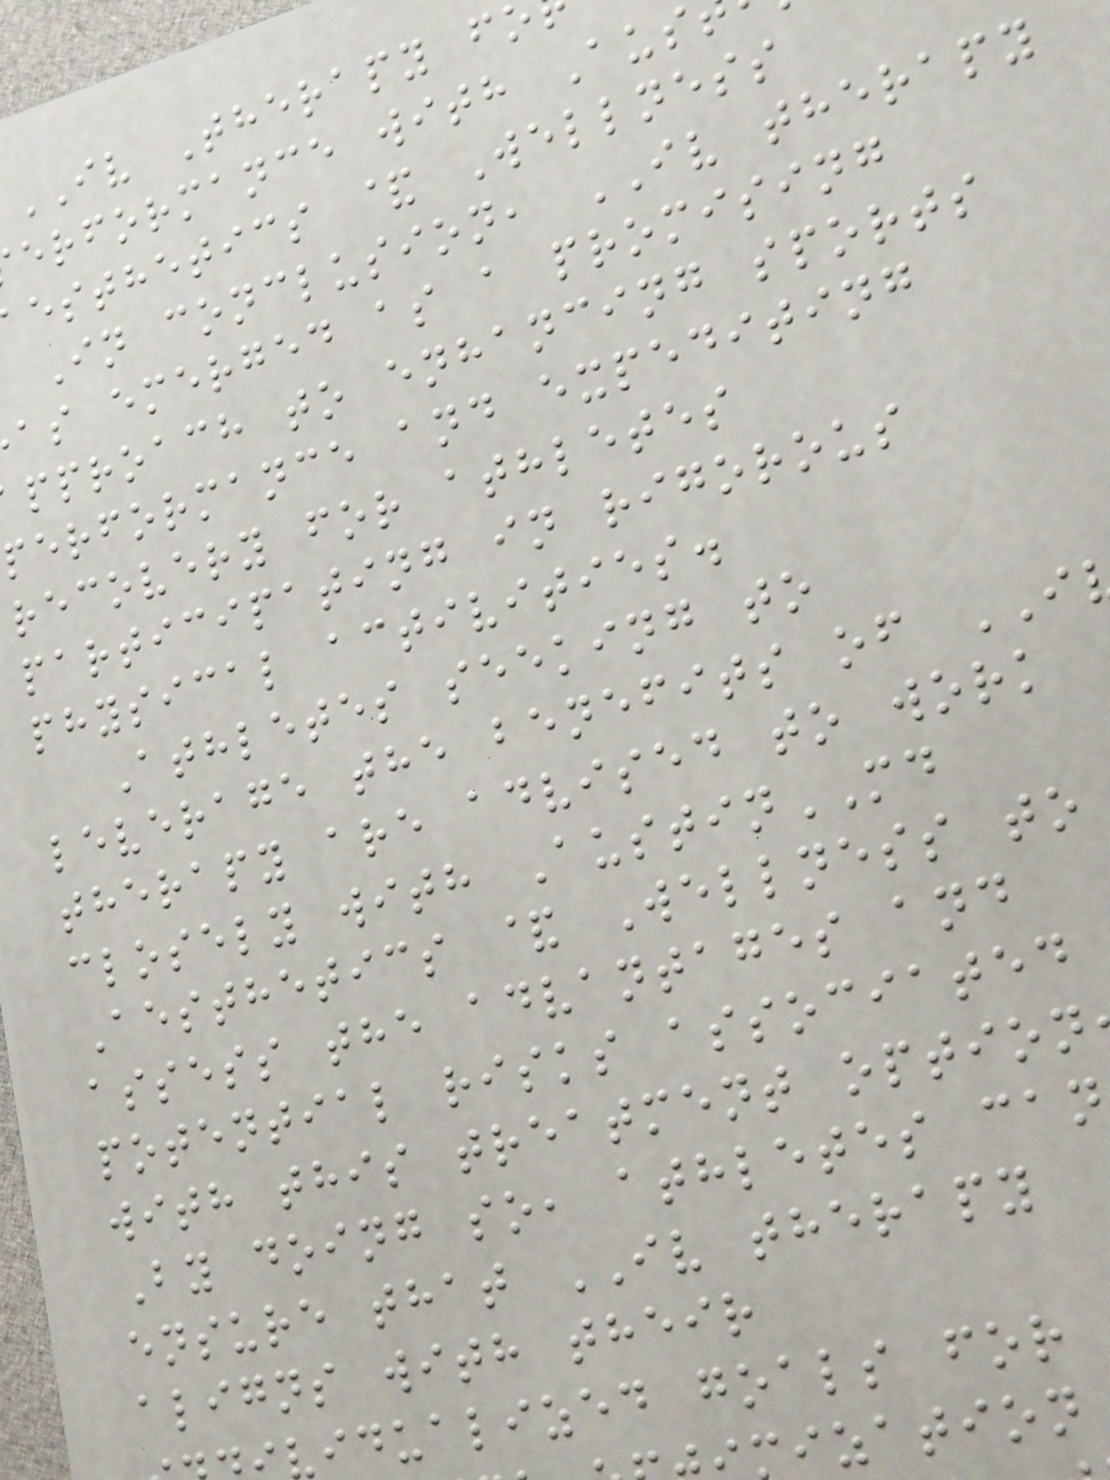IV Therapy f
erformance with Aus
esthetics & Wellness
In conclusion, IV therapy
as emerged as a promising
pproach to enhancing sports
performance and expediting
recovery for athletes
participating in rigorous
physical activities.
Athletes seeking to
leverage the benefits of
therapy are advised to work
closely with AustinMD
Aesthetics & Wellness to
assess the advantages and
potential risks associated
with this treatment option
By doing so, athletes can
ensure that IV therapy
aligns with their
idualized goals for
ization
